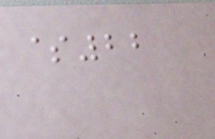$22
